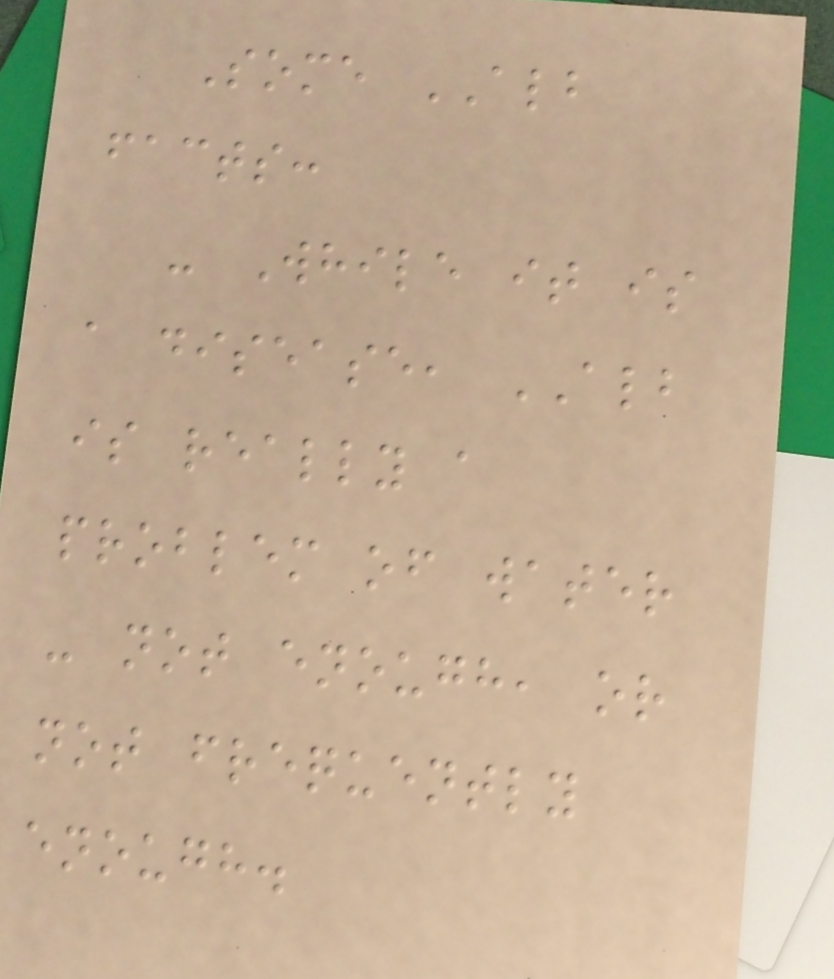Some ALB
facts:
- While it is
a disease, ALB
is really a
problem of water
- not enough, or
not frequently
enough.
